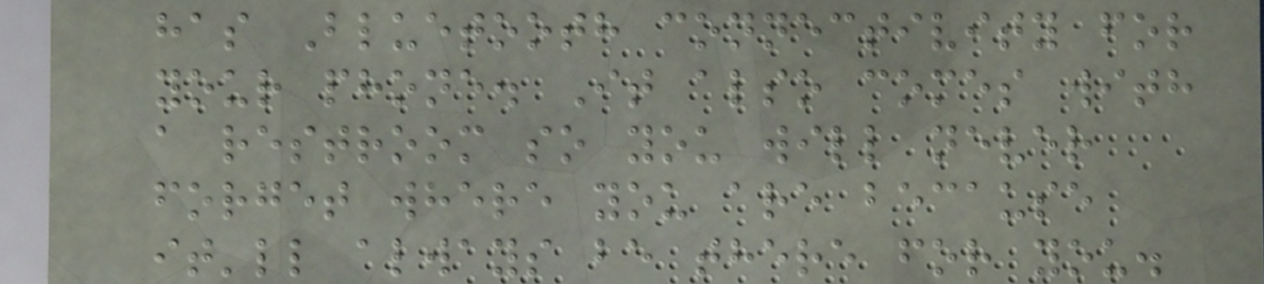has Bluetooth connectivity for
your phone. It also comes with
a restroom so you will never
forget where you are because
it'll always be there for you.
